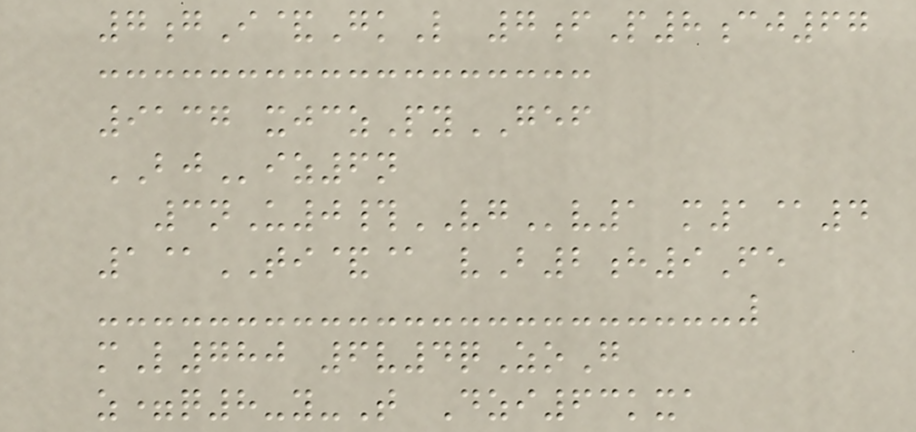7gI&GkL 7fP8cj67
9137 xjczPyGEF
BJiz6n
3nU0#VGv1 m1@4
1@TI&@ vB2h9Fe
mL780 6v4qZoG
z=q8-y-T Dzi63kxa
